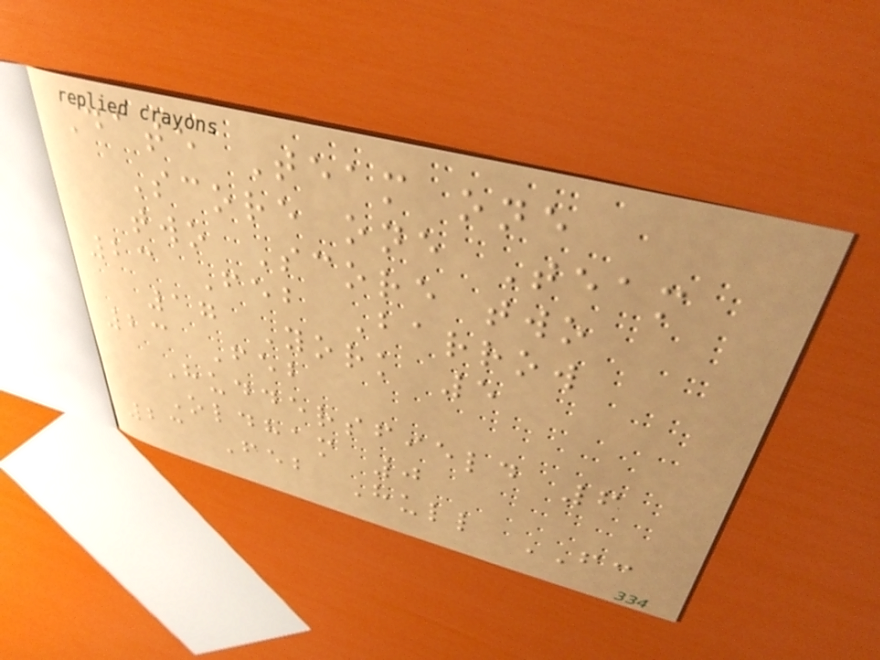Date Team one
Score one Team
two Score two
23 Feb Barrow
17 York 5
23 Feb
Huddersfield 6
Oldham 0
23 Feb Hull FC
